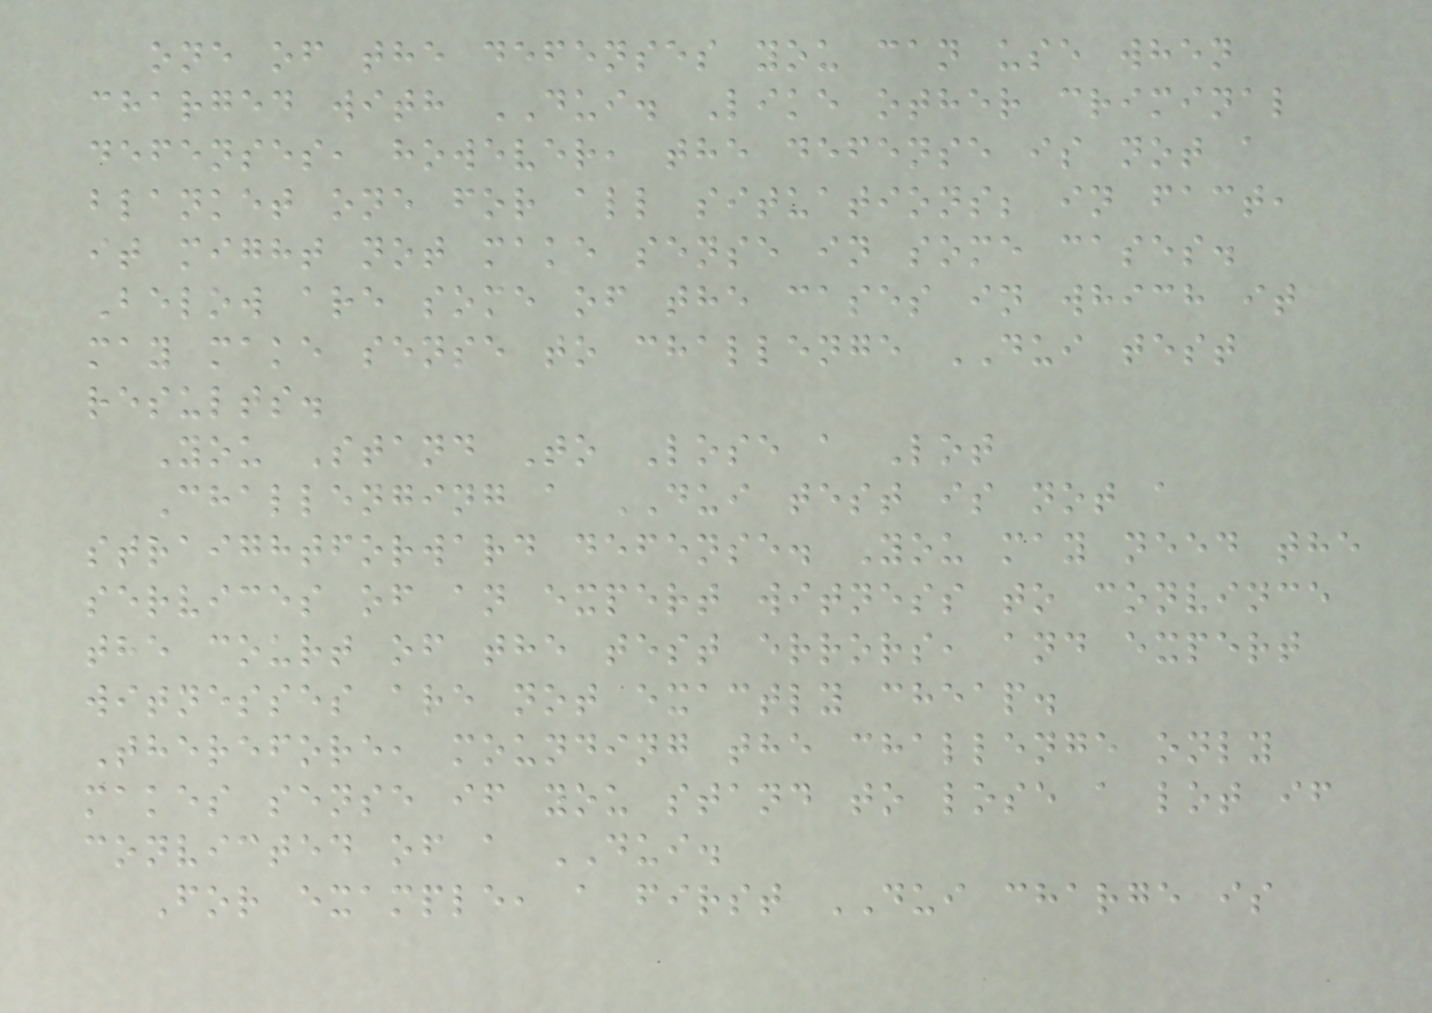one of the defenses you can use when
charged with DUI. Like other criminal
defenses, however, the defense is not a
blanket one for all situations; in fact,
it might not make sense in some cases.
Below are some of the cases in which it
may make sense to challenge DUI test
results.
You Stand To Lose a Lot
Challenging a DUI test is not a
straightforward defense. You may need the
services of an expert witness to convince
the court of the test errors, and expert
witnesses are not exactly cheap.
Therefore, mounding the challenge only
makes sense if you stand to lose a lot if
convicted of a DUI.
For example, a first DUI charge is
